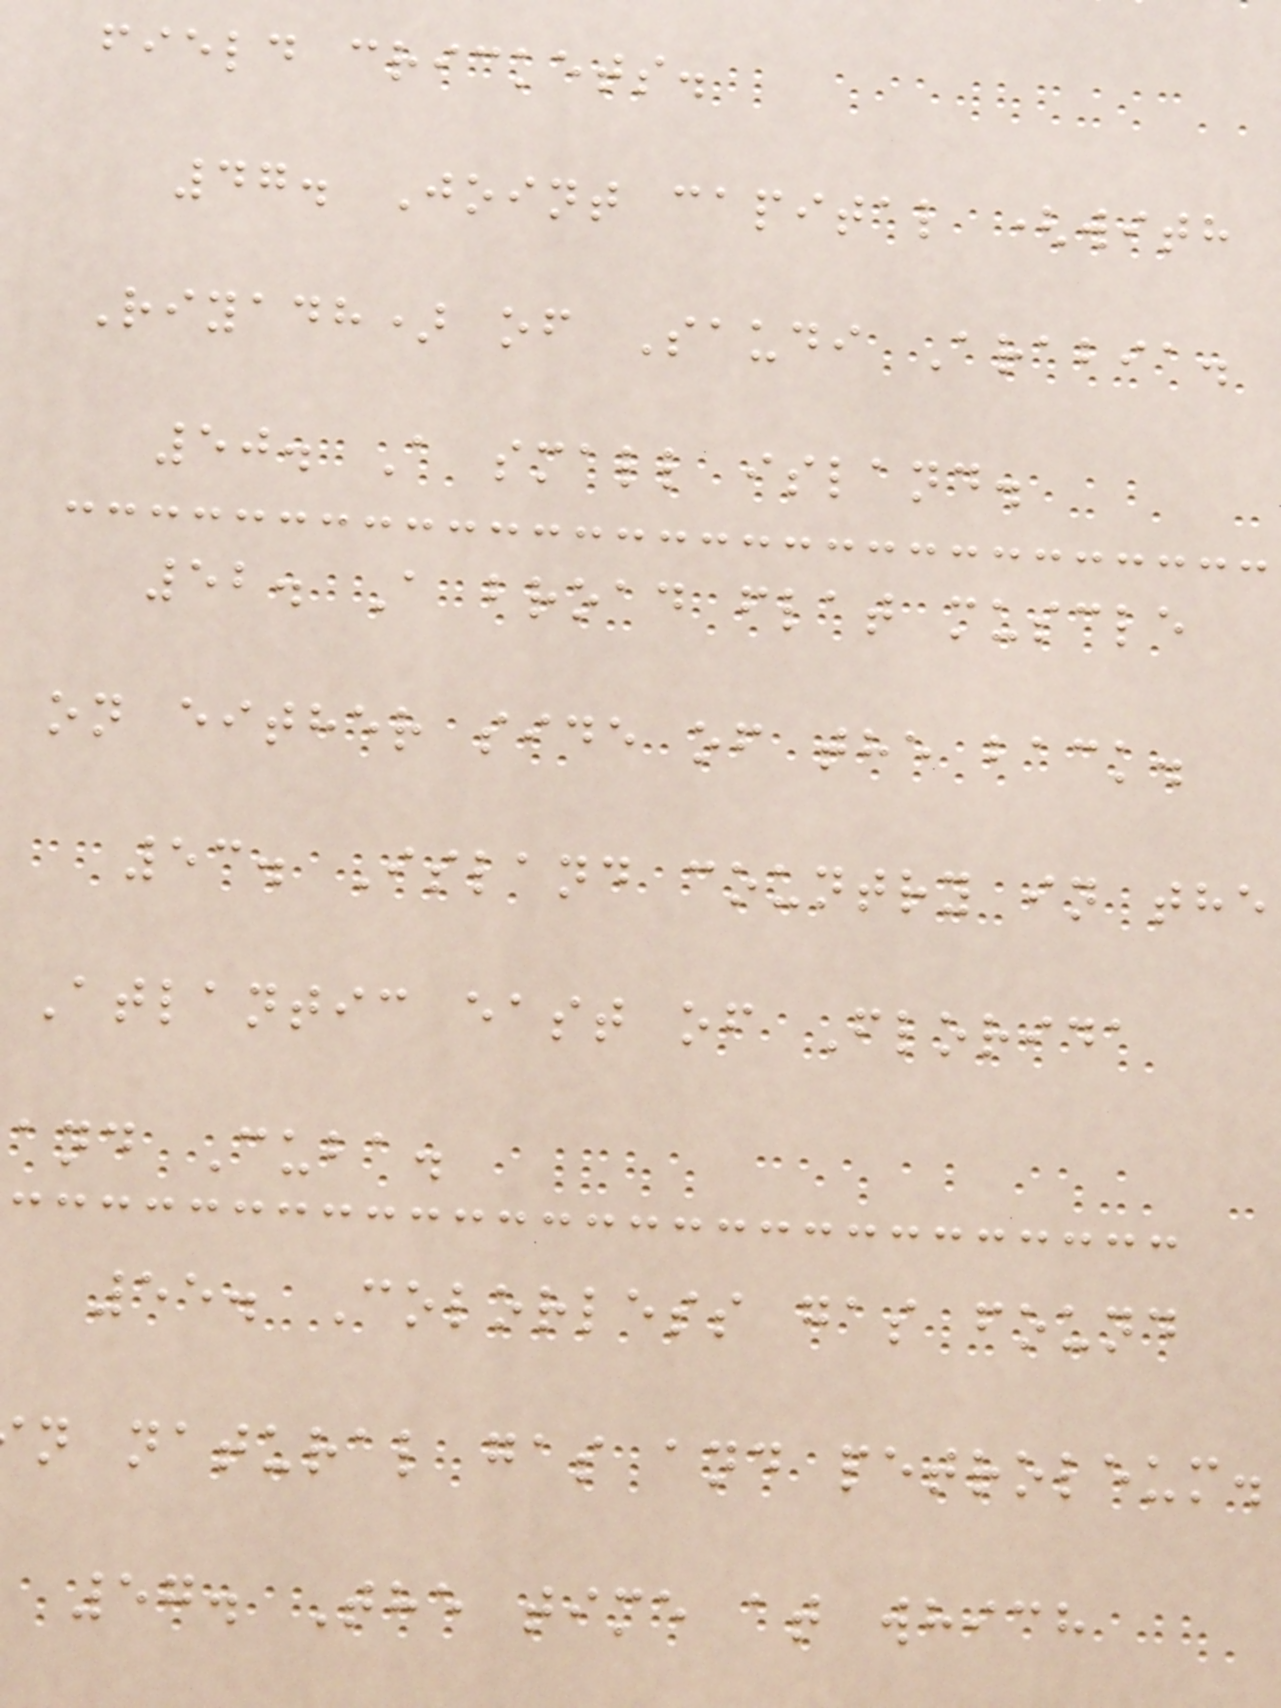field crickets.
47. Joint capital (with
Riyadh) of Saudi Arabia.
50. A small island.
52. A broad flat muscle
on either side of the back.
53. Island country in the
Atlantic east of Florida
and Cuba.
55. Colorless gas found
n natural gas and petroleum.
57. The time at which
